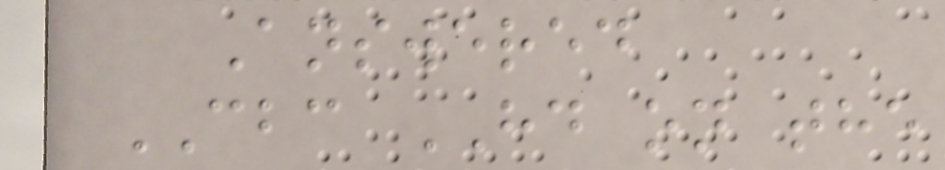Answered
CBC HD on the
